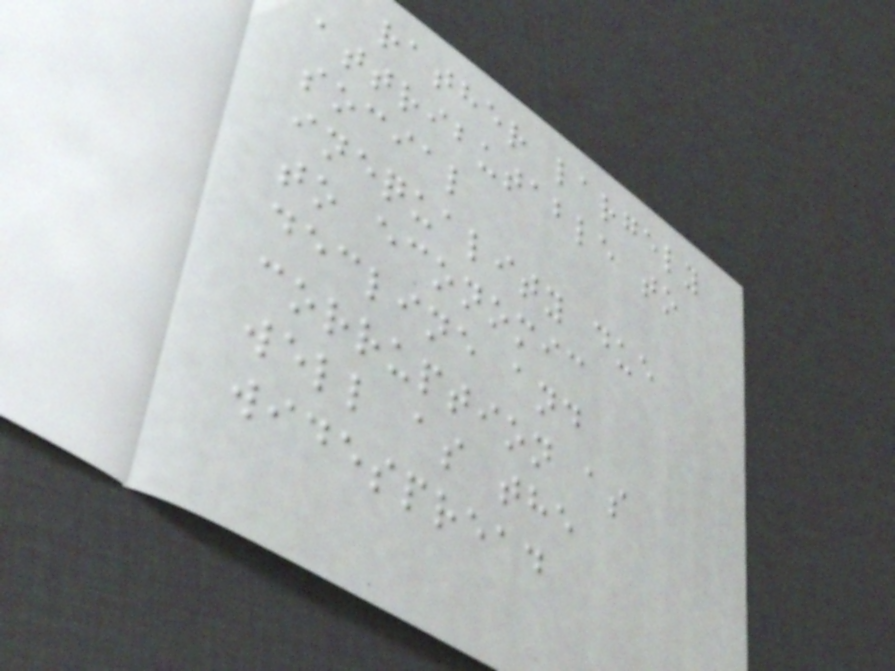rather largely
attributable to
social
inequality due
to economic
decline and
corruption as
well as the
widespread
